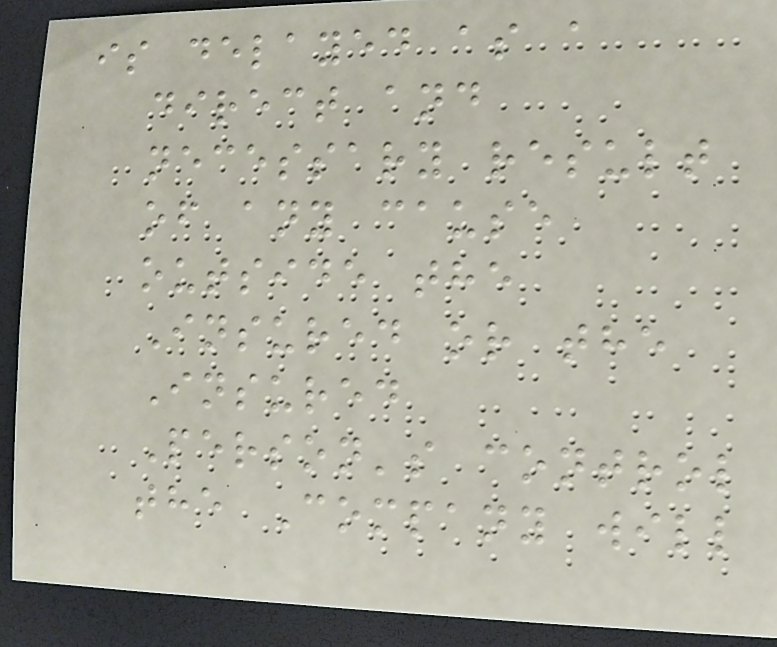is delayed as a
direct and
necessary result
of any cause
outside the
Insured or the
Insured
Person's control
the Company will
